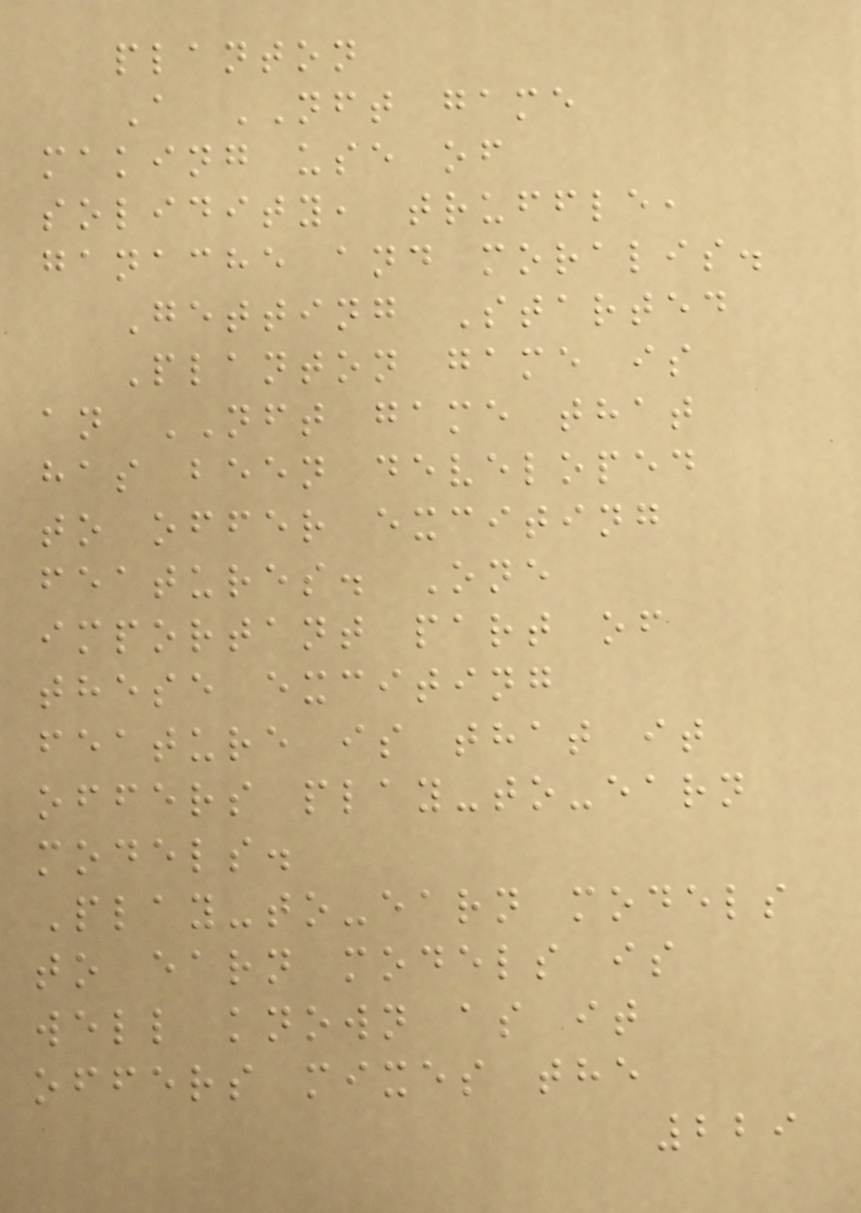planton
A NFT game
making use of
solidity, truffle,
ganache and moralis.
Getting Started
Planton game is
an NFT game that
has been developed
to offer exciting
features. One
important part of
these exciting
feature is that it
offers play-to-earn
models.
Play-to-earn models
to earn models is
well known as it
offers mixes the
229
